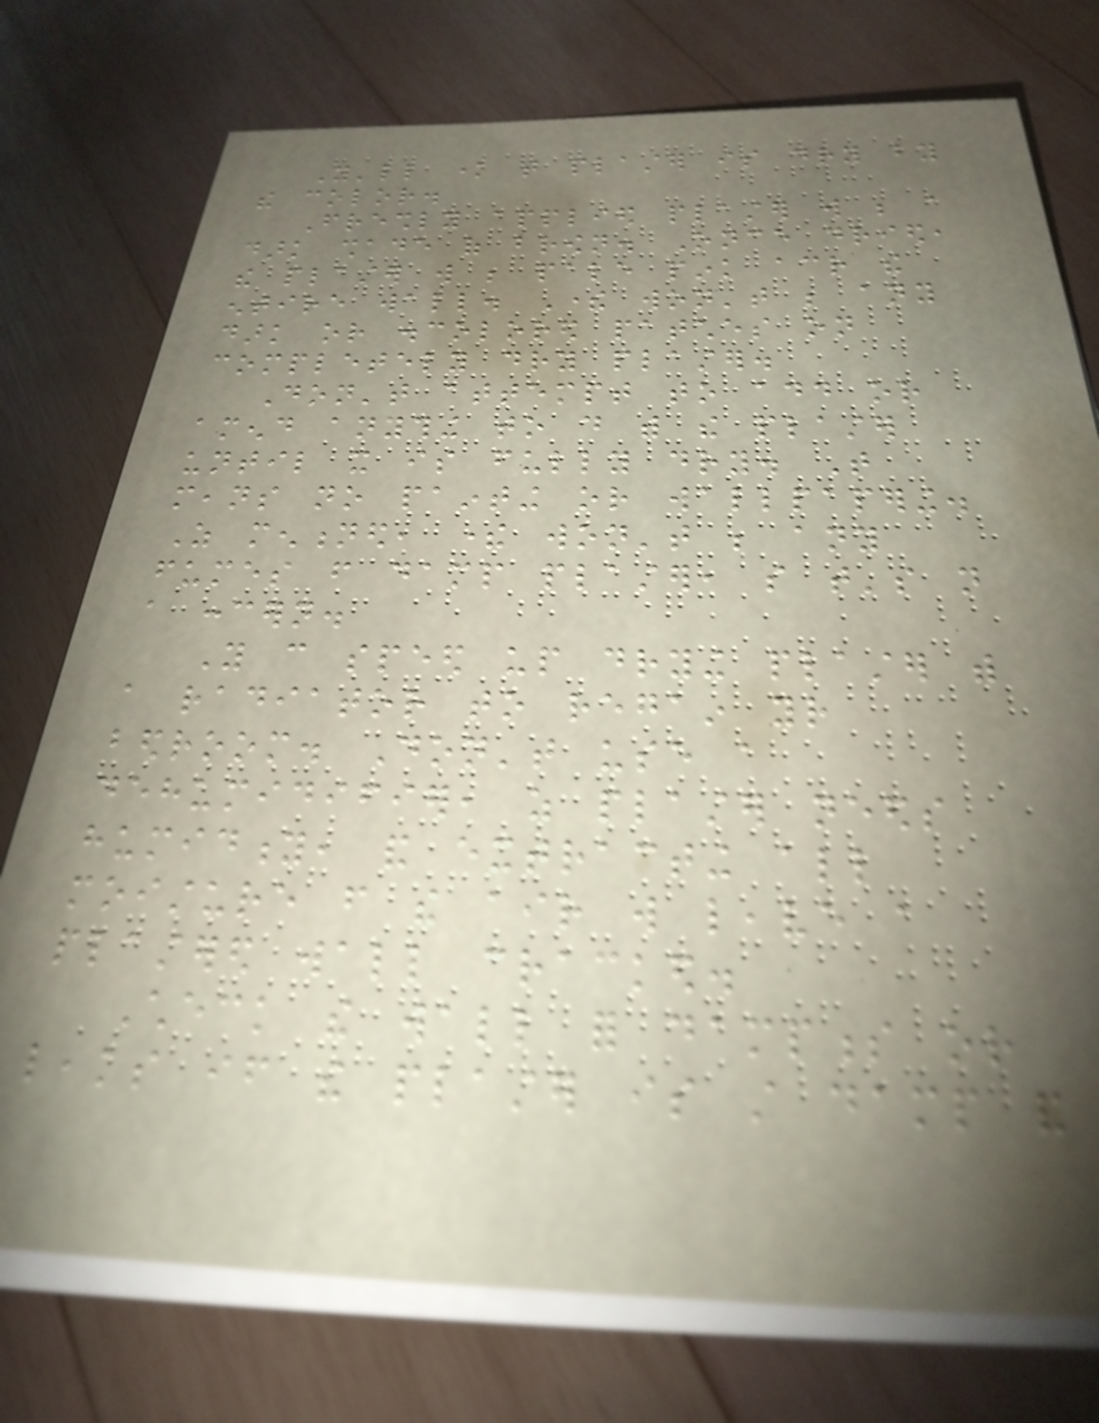You'll know that plaster is dry by
the color.
Freshly applied plaster will be a
dark shade of brown. Once dried,
the plaster will be pale pink across the
entire wall. There won't be any
dark or discolored patches on
completely dry plaster.
Don't attempt to add or
amend anything to do with the plaster
until it is fully dry. That
means no painting or wallpapering.
As mentioned, there won't be any
fumes from damp plaster, so that's not
a concern.
You can speed up drying plaster with
a radiator to regain your
bedroom. Don't use a
dehumidifier, as plaster needs
humidity, and extracting all
moisture from the air will leave a
plastered wall cracked.
Check the wall for dampness or
leaks if the plaster is still damp and
